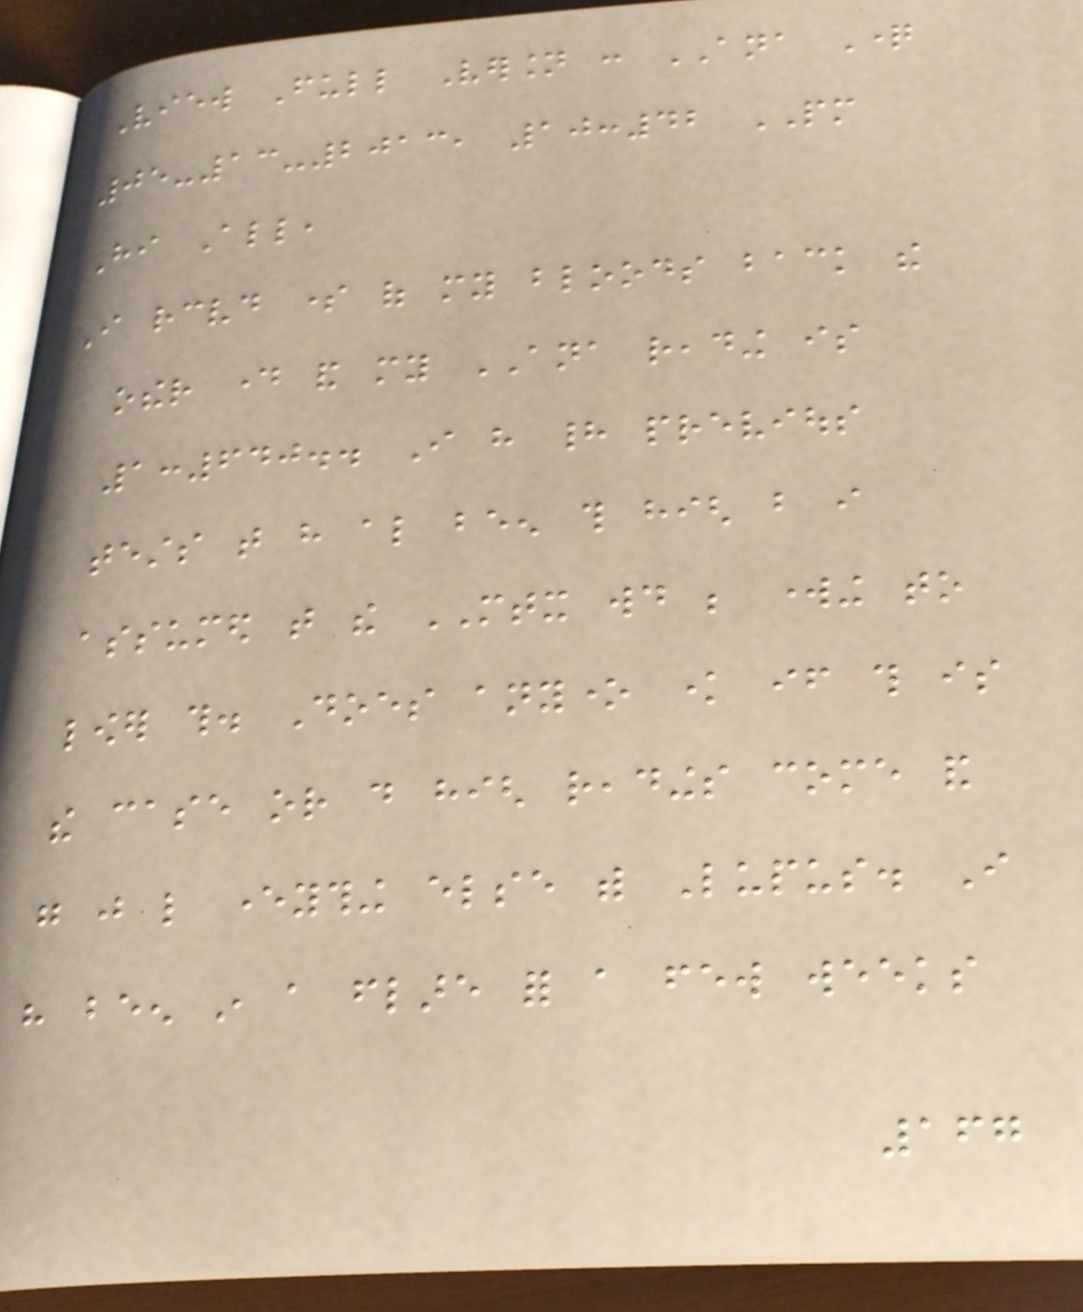View Full Version : ANA Question
05-13-2013, 10:42 PM
Hi All,
I received some of my bloods back the
other day and my ANA reading is
1:640.. I have had previous
tests that have also been this high but i
assumed that the MTX would be working to
lower this. Does anyone know if this is
the case or do high readings come and
go just like everything else with Lupus. I
have been in a flare for a few weeks
167
